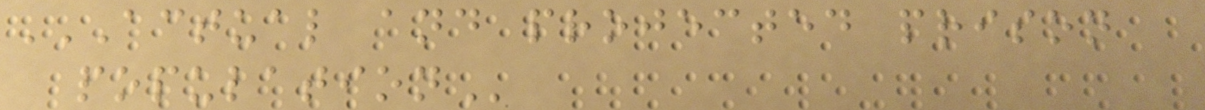ACTUAL AND PROJECTED PRISON
POPULATION
